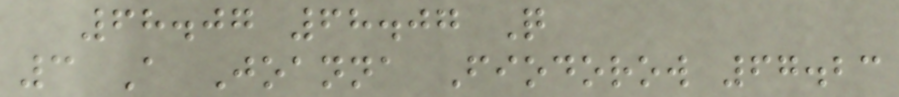68.07 68.07 Q
3 A Joanna Fiodorow 67.23
